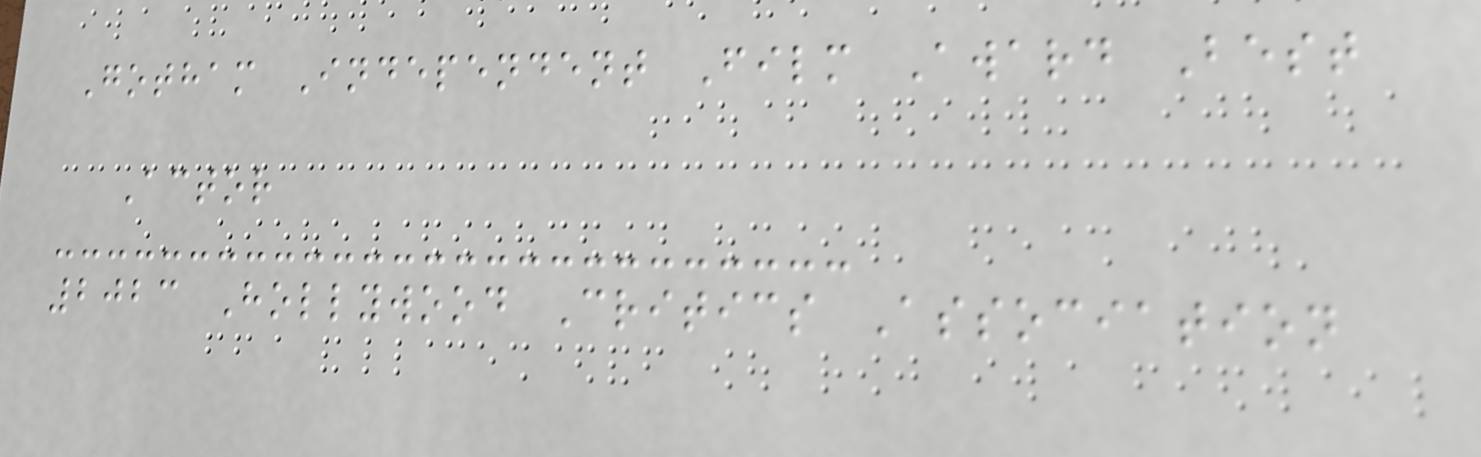Gotham Independent Film Award Best
Actor
2023 Hollywood Critics Association
